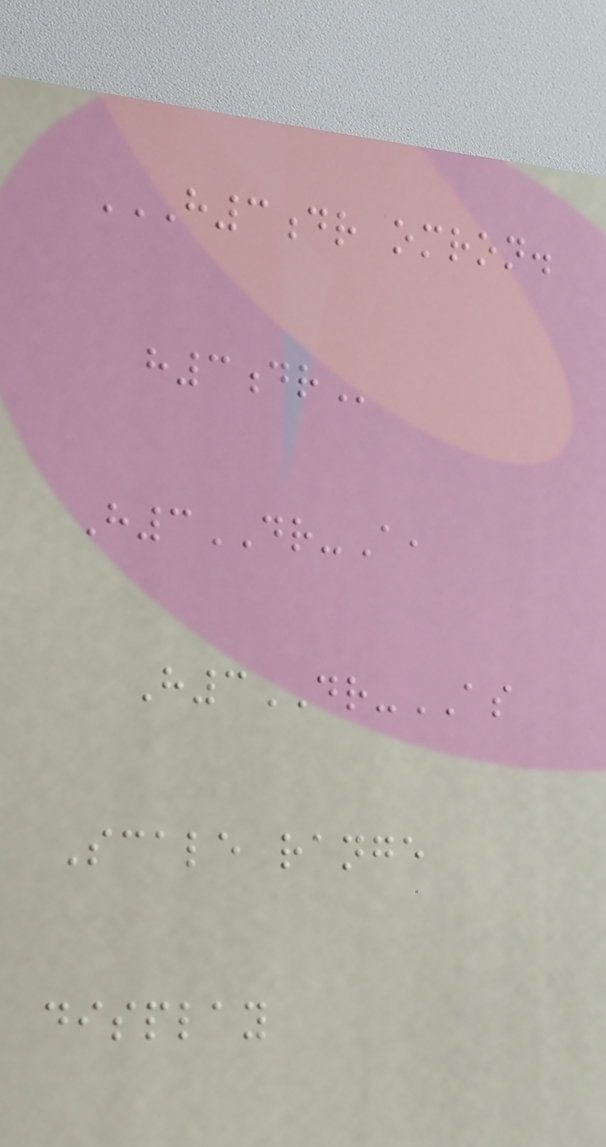H3DR OMRON.
H3DR
H3DR-A,
H3DR-AS
Scale range
display
